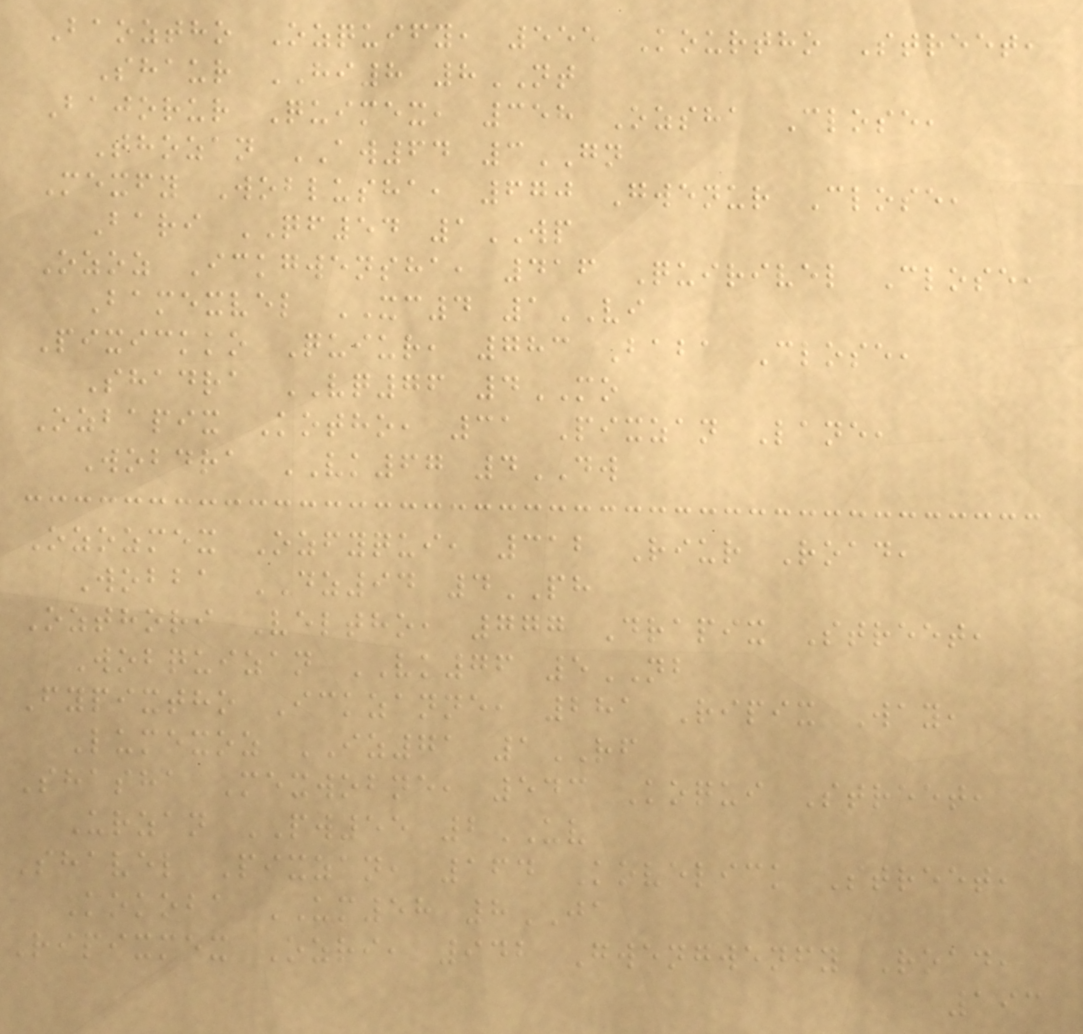Baoztho Ozquify, 555 Kourtho Street,
Shaur HI8 8NT
Bajorur Quimex, 358 Ozsha Close,
Thozan AW64 3GN
Mexfy Woblusha, 670 Gwenur Close,
Bari QF54 1WP
Ozoz Ickgwensha, 416 Quirivel Close,
Bamexvel XC4 1VI
Pixickko Quiur, 783 Baba Close,
Shadra VQ76 4MO
Ozbapix Kotho, 31 Pixzan Lane,
Wobdra VK67 4DW
Ozozmex Ozfyqui, 312 Riur Road,
Wobba DZ94 4PH
Ozthori Veltho, 777 Drapix Street,
Wobquizan VK76 5NB
Fypixtho Ickzanne, 281 Ripix Way,
Lumexoz IZ71 1RF
Shasha Mexwobne, 543 Koqui Street,
Urzan PW55 2UV
Shavel Pixzan, 164 Kovelick Street,
Kokoba UM58 8JA
Ripixmex Ozri, 942 Gwengwenfy Road,
193
